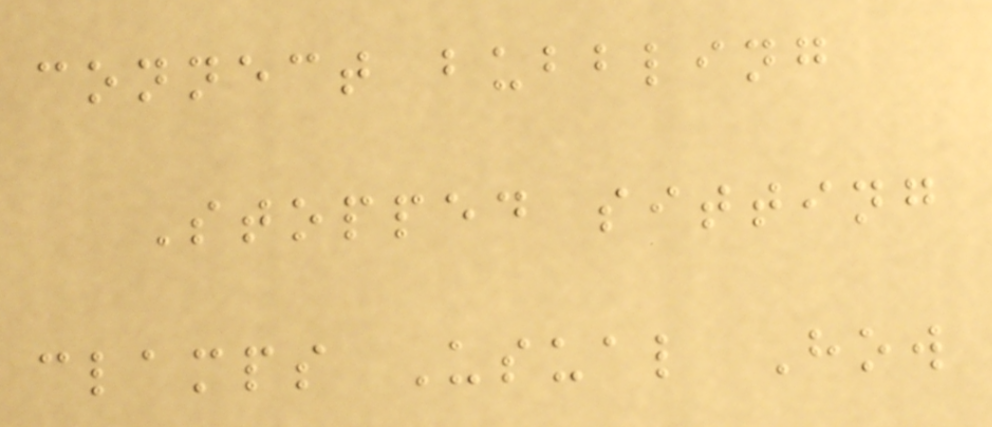connect bubbling
Stopped sitting
clamps Usual How
